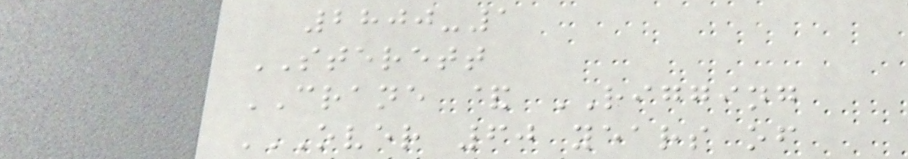2800-1
STERETT
CRANE & RIGGING
OVER 60 YEARS OF
